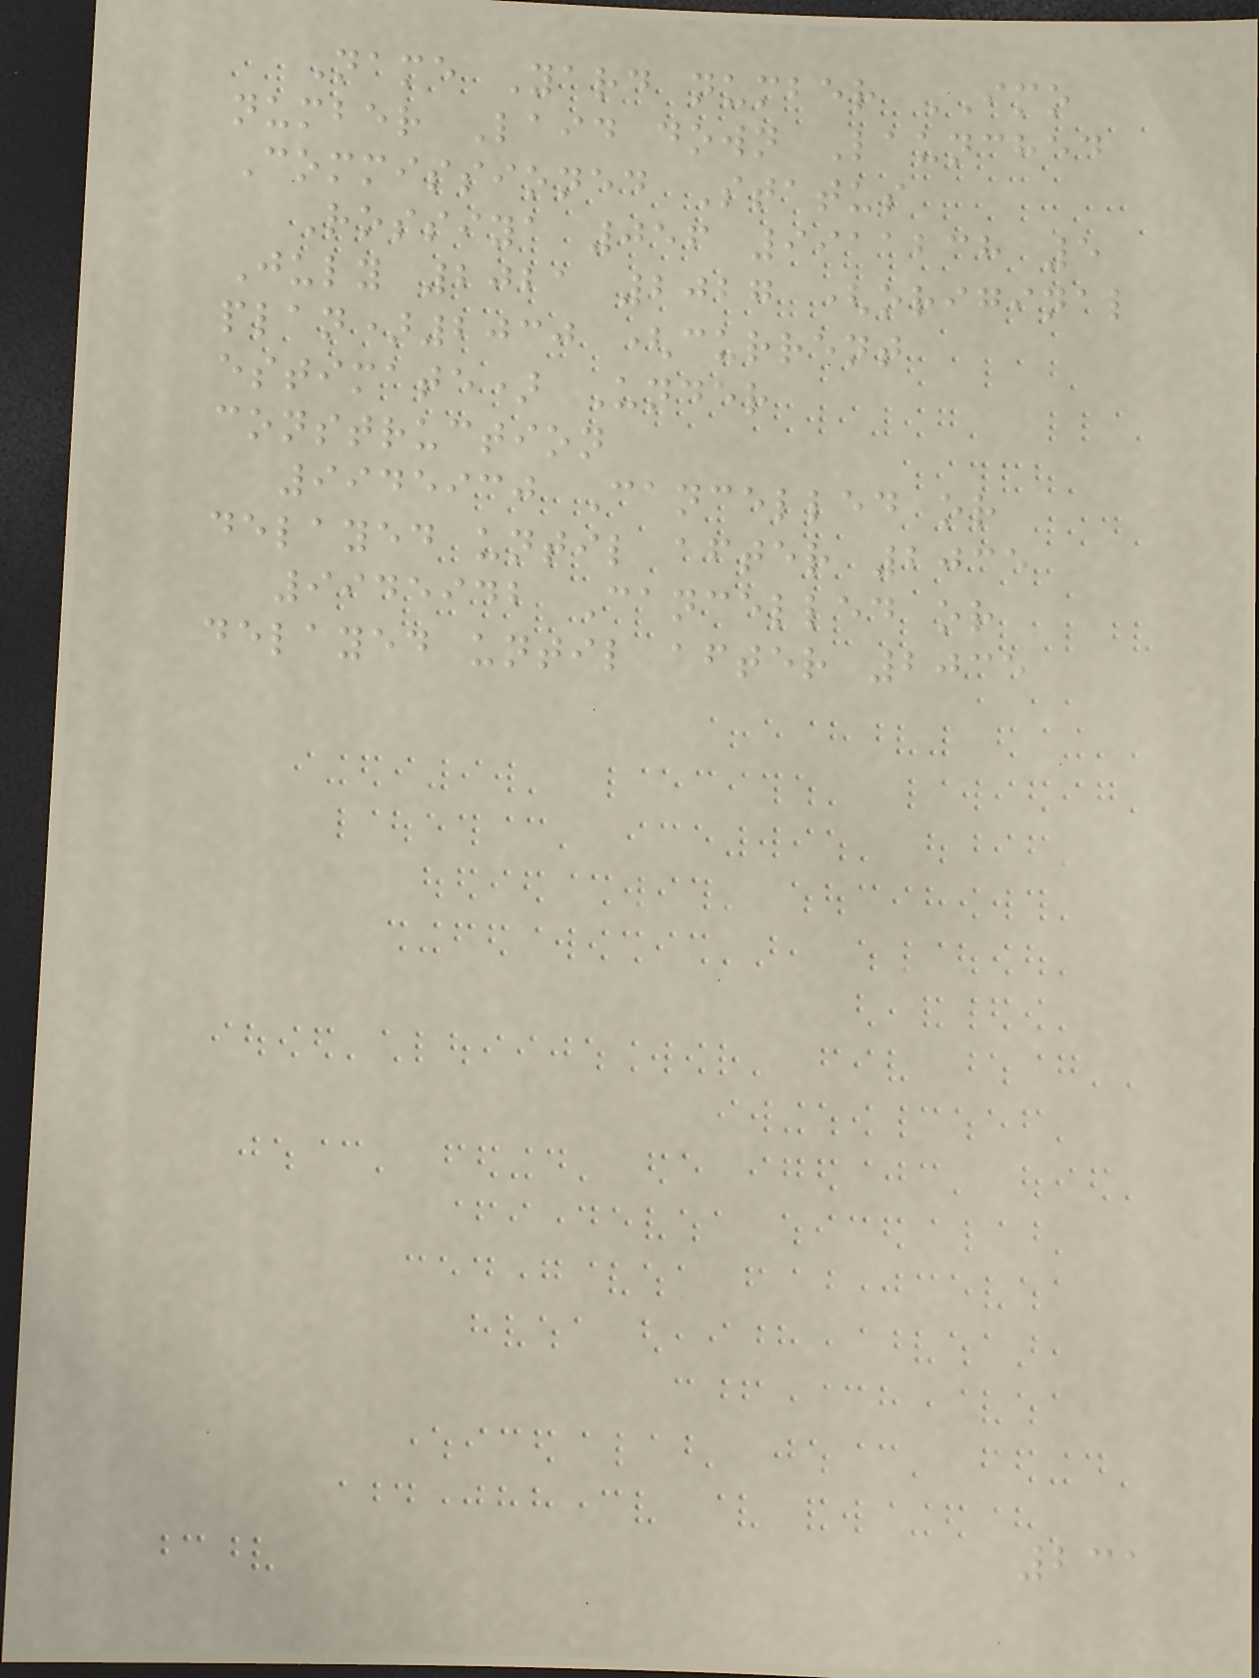Name Yard number IMO
number Laid down Launched
Commissioned Status
Rossiya 056 9911238 5
July 2021 2027 (original
plan)2030 (current
estimate) Under
construction
9945930 Cancelled or
delayed until after 2035
9945942 Cancelled or
delayed until after 2035
231
